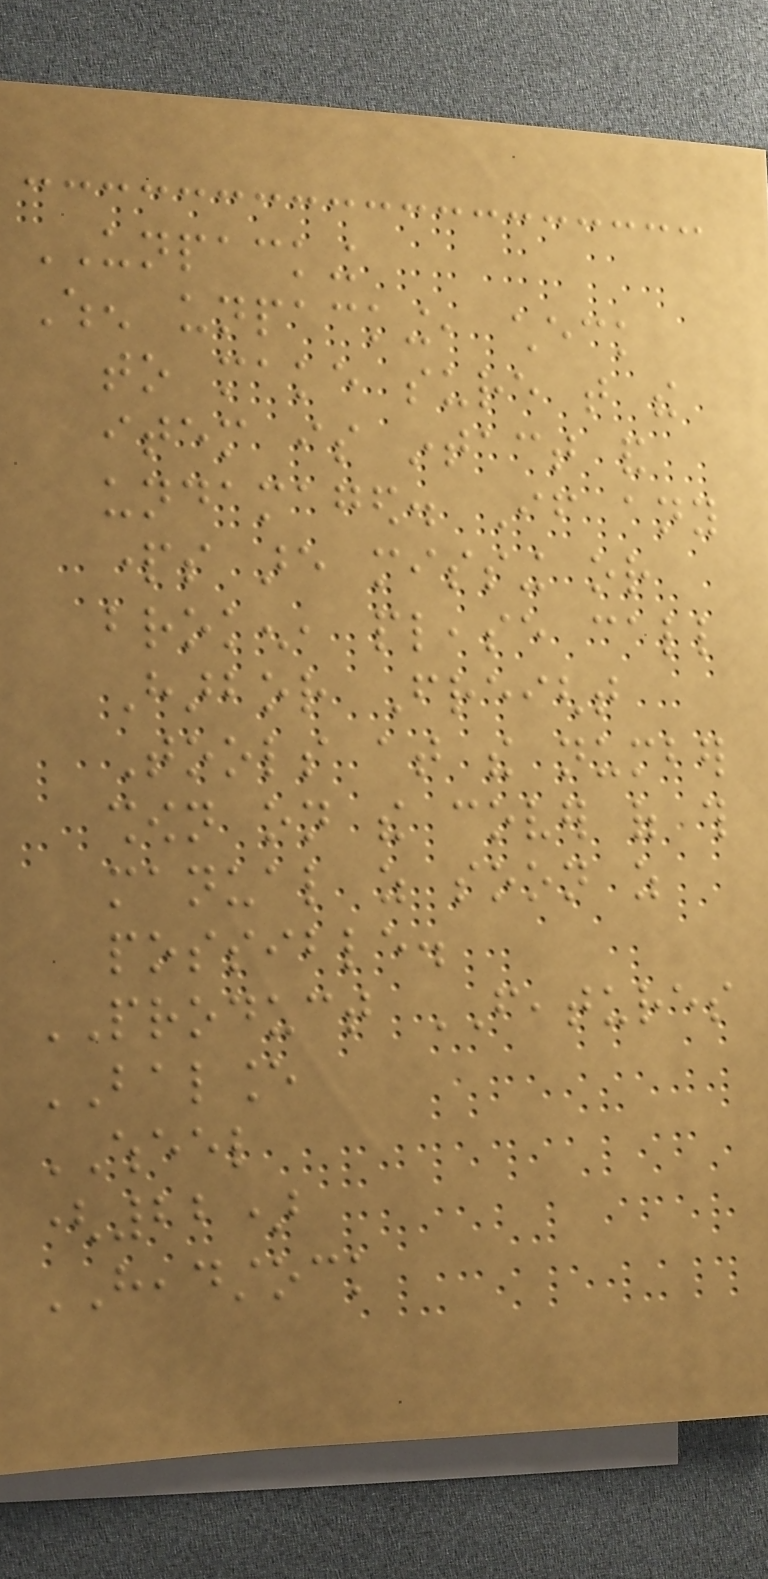UNPACKING
When unpacking, check
to make sure that the
item is intact and
undamaged. If any
parts are missing or
broken, please call
Harbor Freight
Tools at the number
shown on the cover of this
manual as soon as
possible.
PRODUCT FEATURES
BALANCE
WHEEL
(22)
HEADSTOCK
